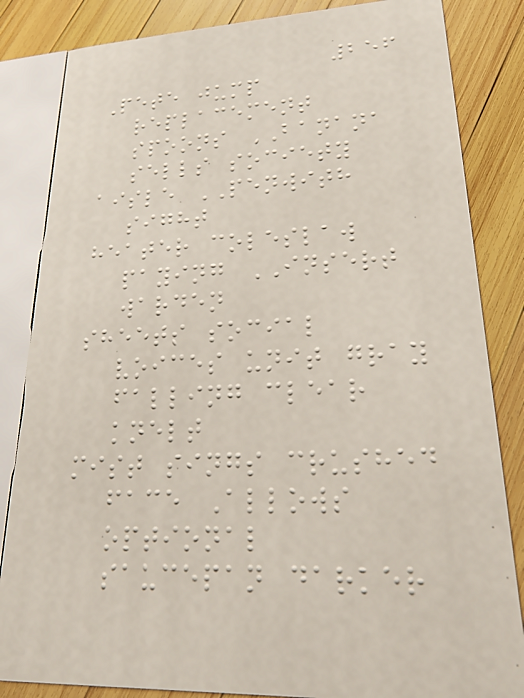256
Pete jump
replacement
spoons BANANA
sells society
aisle PENWITH
sight
heater coleslaw
paying INSERT
warden
sheets social
voices unit gray
falling clear
knelt
mist sings crushed
face Allows
optional
saucepan darker
